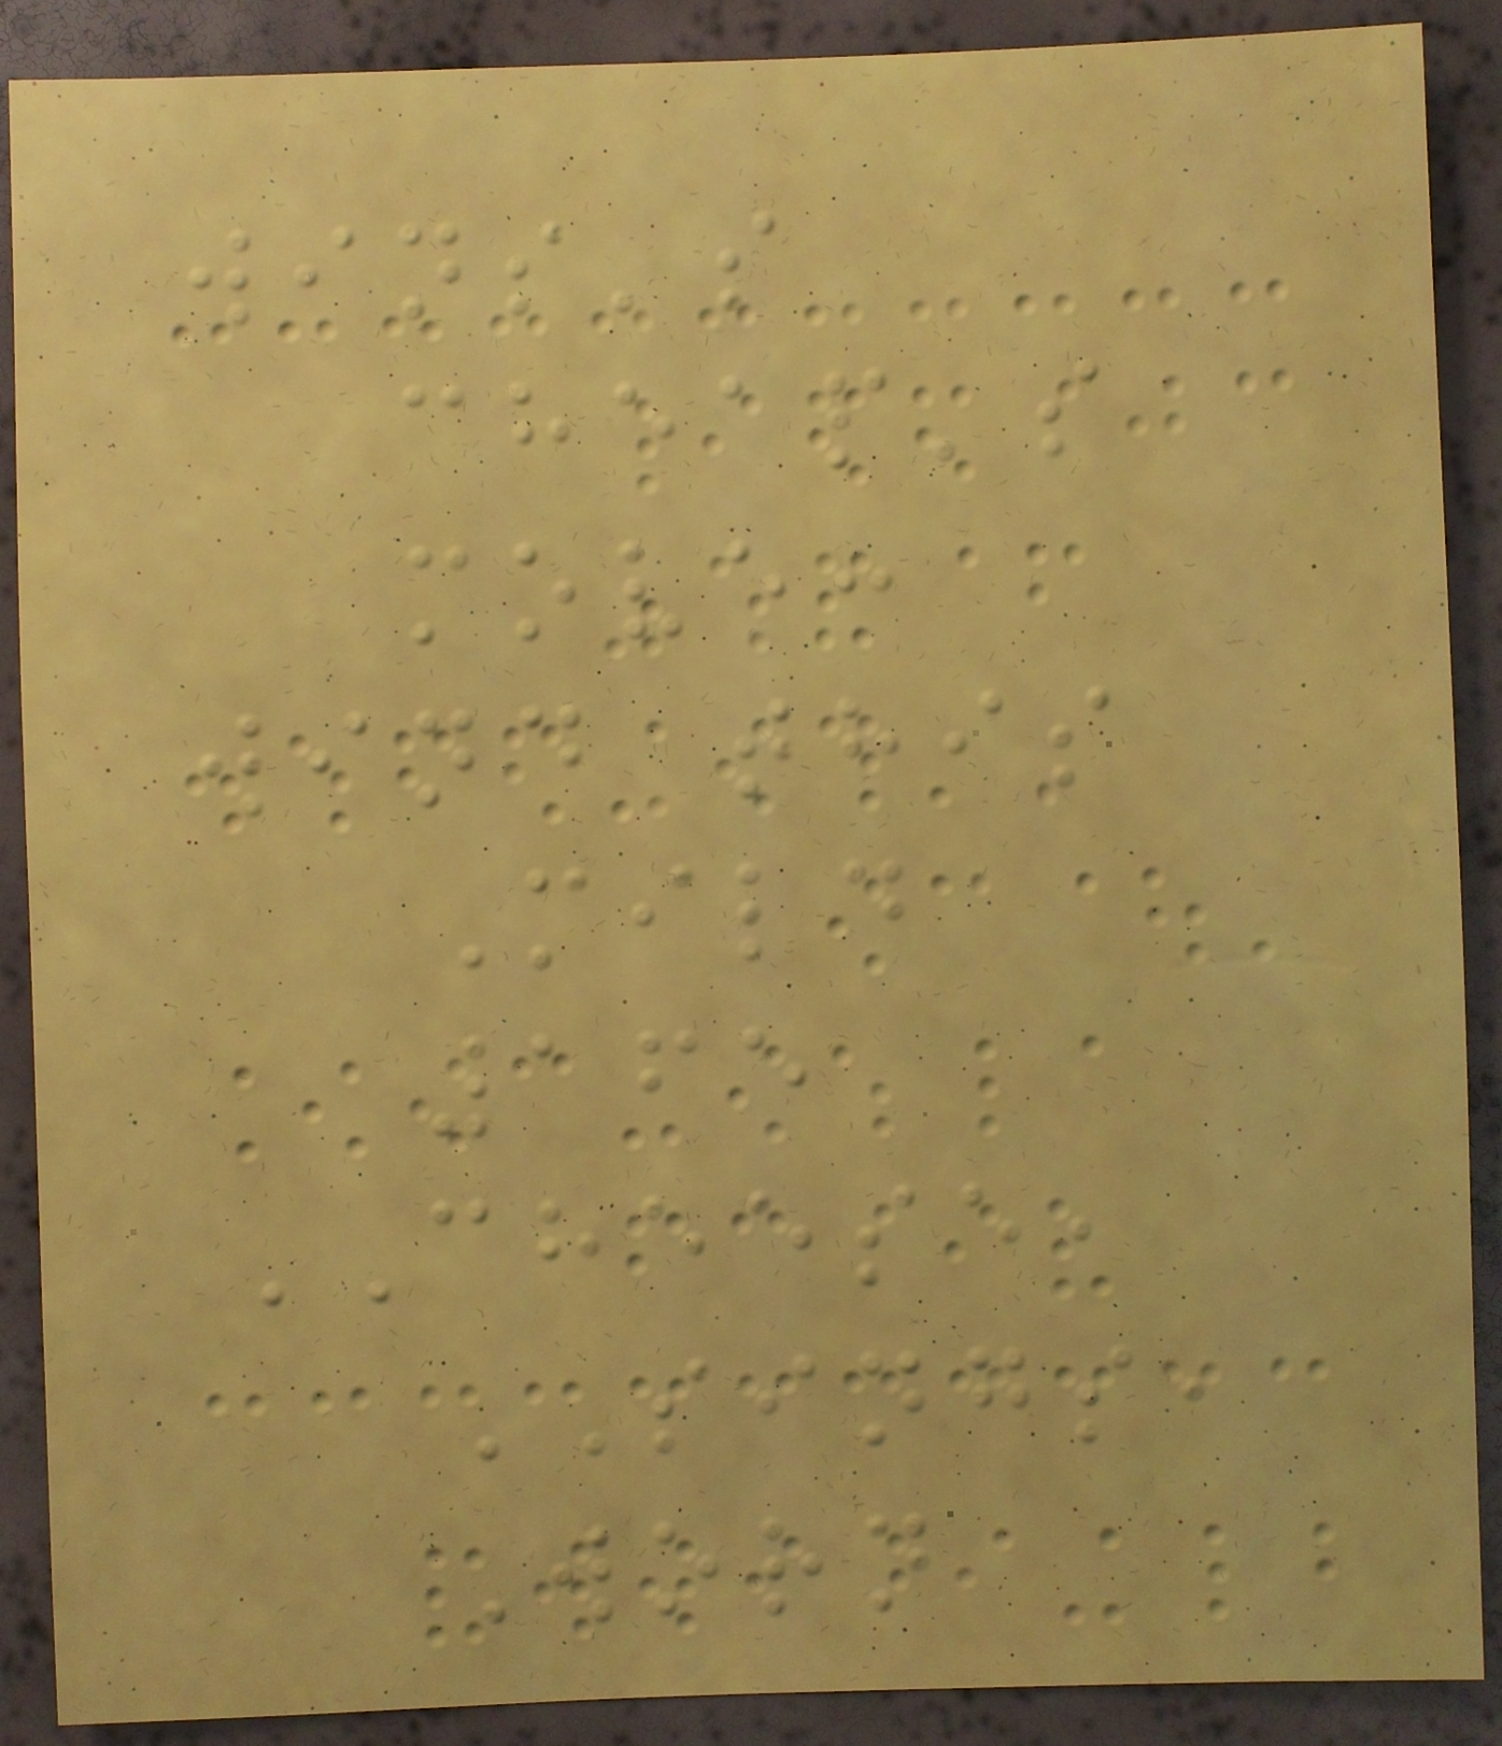wins's
cheap's
move:
wind this
Mild
165
CHEESE,
SINGS,
Worn
